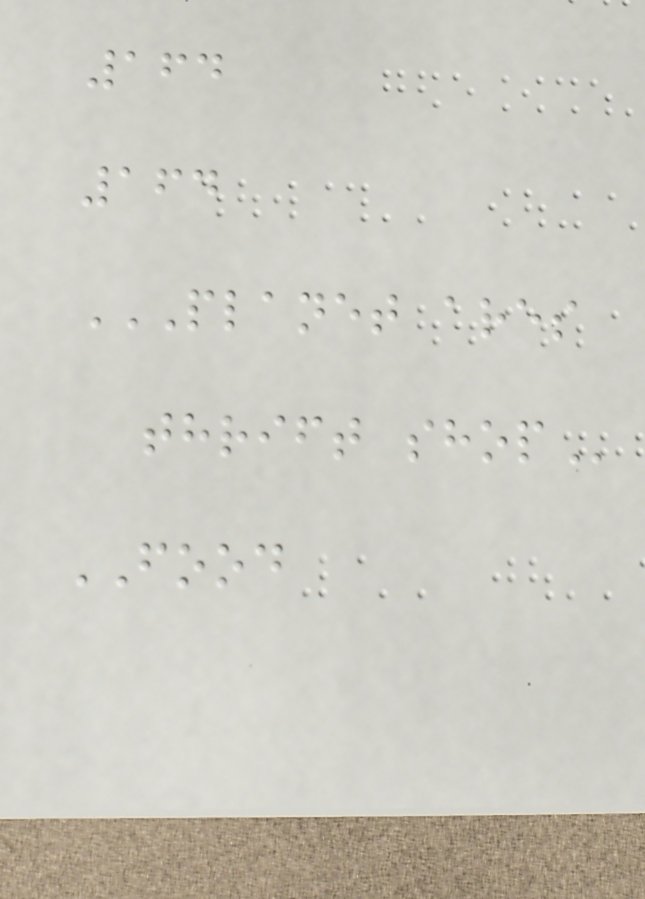164
164
PLANET ARES
THRIFT SHOP
FOOD
